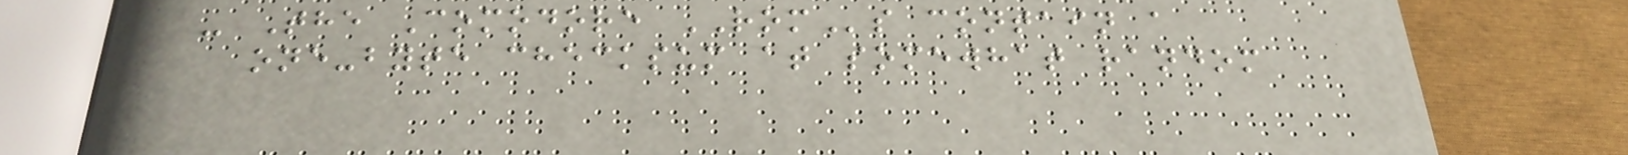- The Comodore ROMs contain a
one-byte checksum at somewhat random
